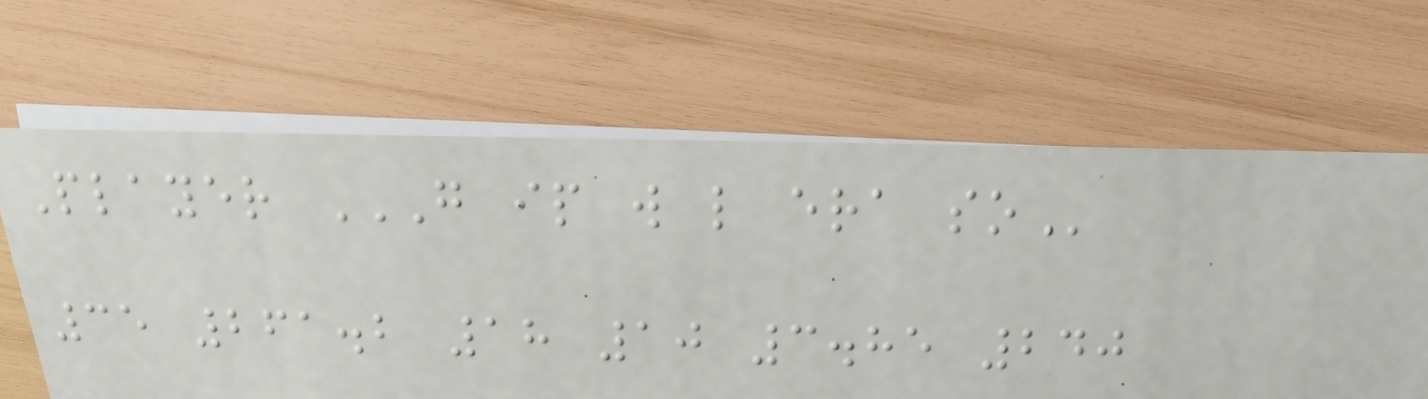Player G IP W L ERA SO
35 261.2 18 10 3.85 240
